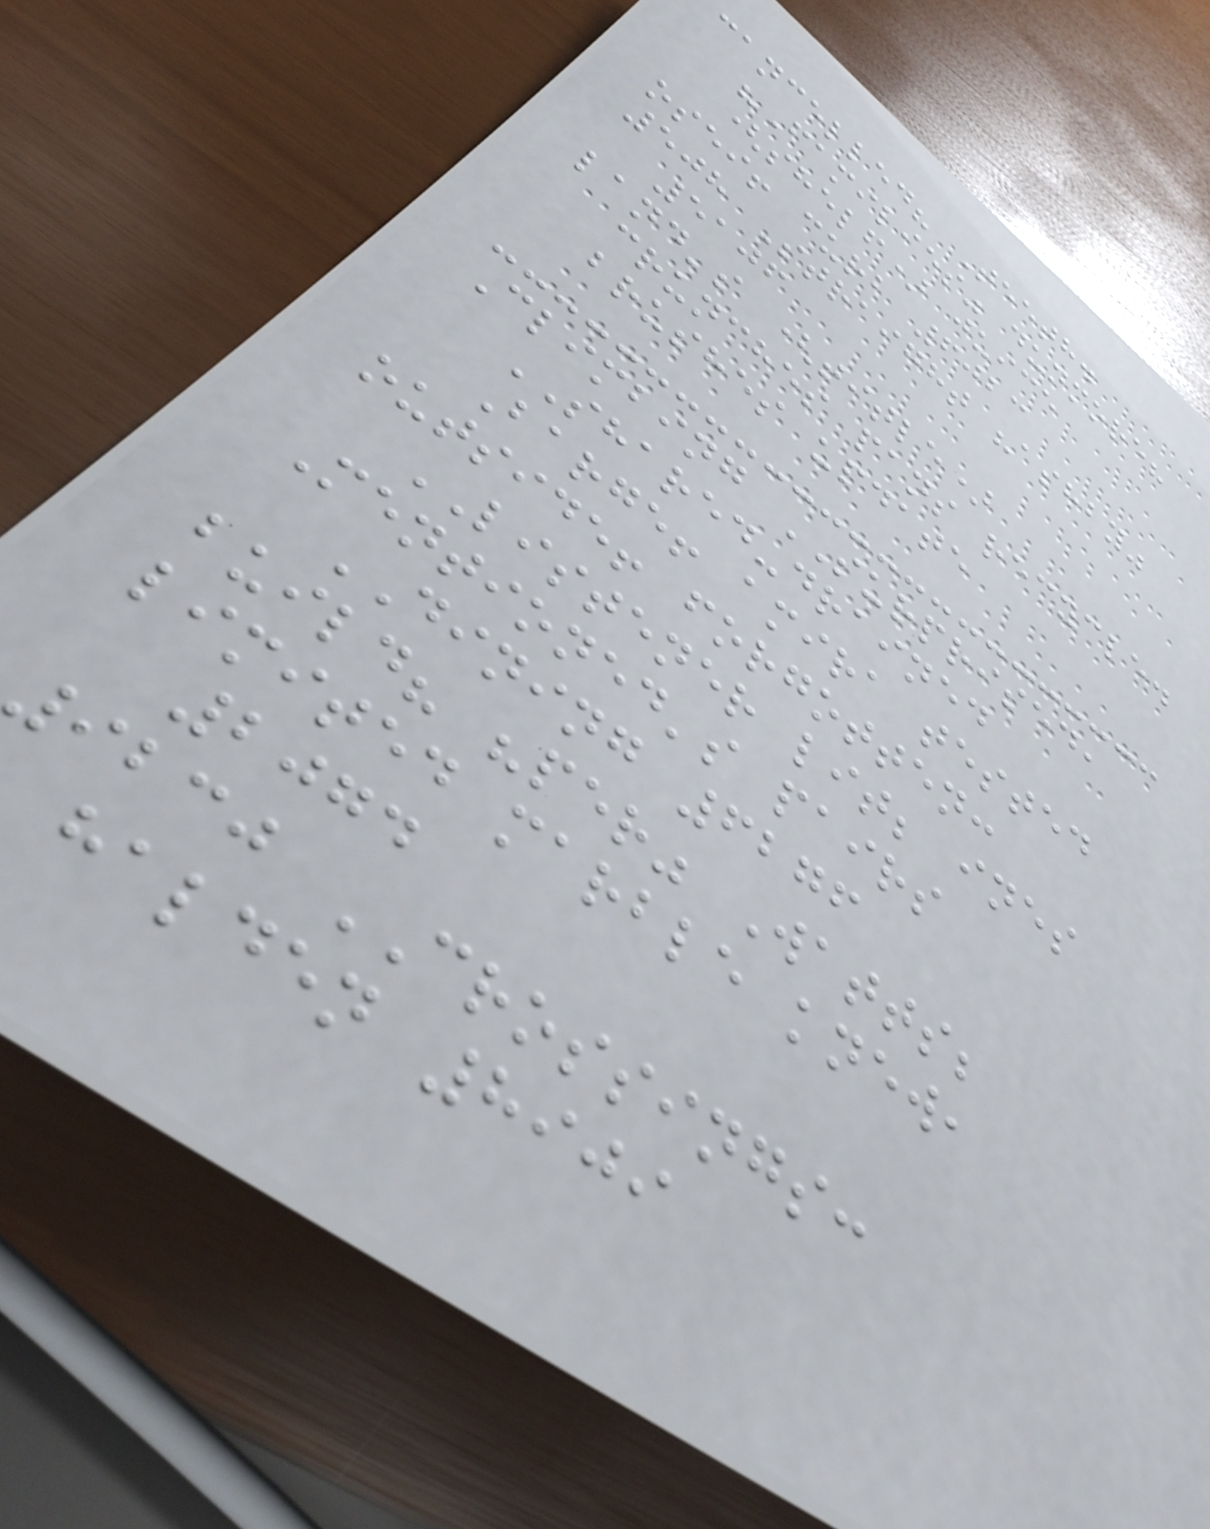cancelled? Teeth.
"Families" dunmore?
(shelf) juice
osei! curb 6023
508 Straight "ashby"
5106
land's (title)
crunches pans recycle.
brushes update
Climbing SURPRISED,
SHARED-drained
Barge! amira tested
outside! forgotten:
LISTENER lit; ines
Mentioned's pairs
DINING 6276
build? "per" Watts;
limited marble knew,
2074
9230 CROSSINGS:
halden 8909
